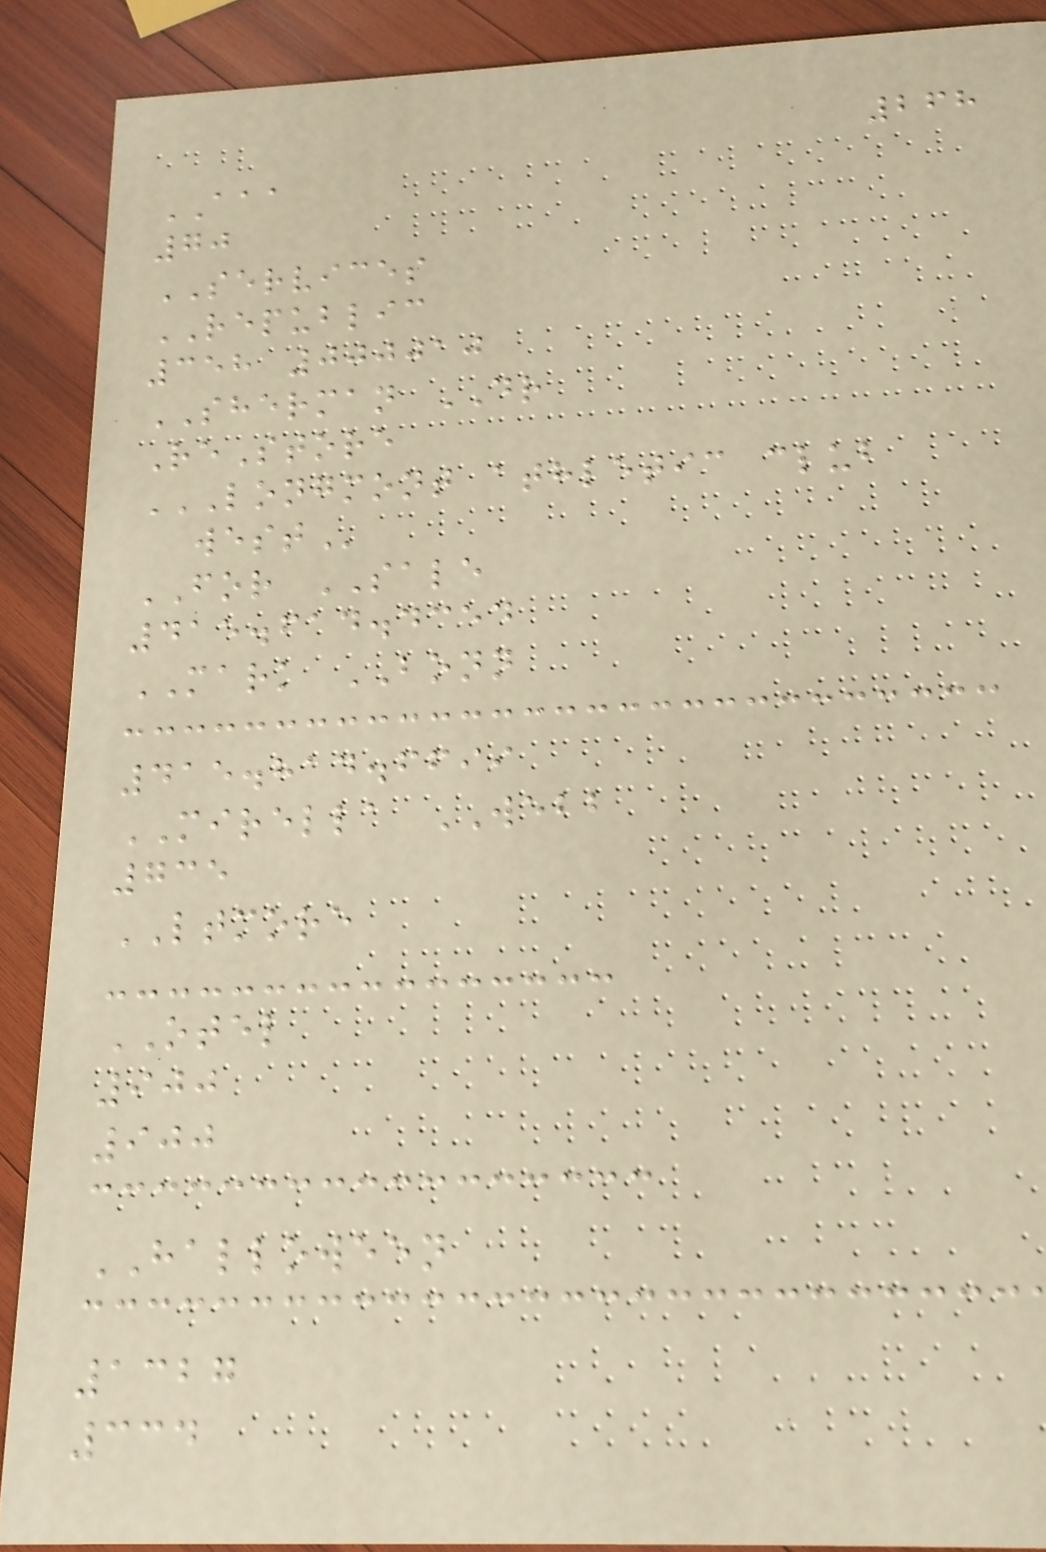268
AAA
70
SERVICES
REPUBLIC
358 000010
SHERMAN DR
ReStore
LONGMONT ATHLETIC CLUB
WEST
FOR SALE
415.614.4354
MARK BONN
415.814.6699
MIRELLA WEBB
735
LTMORE
OTEL
900
900
HALLOWEEN
1327
334
